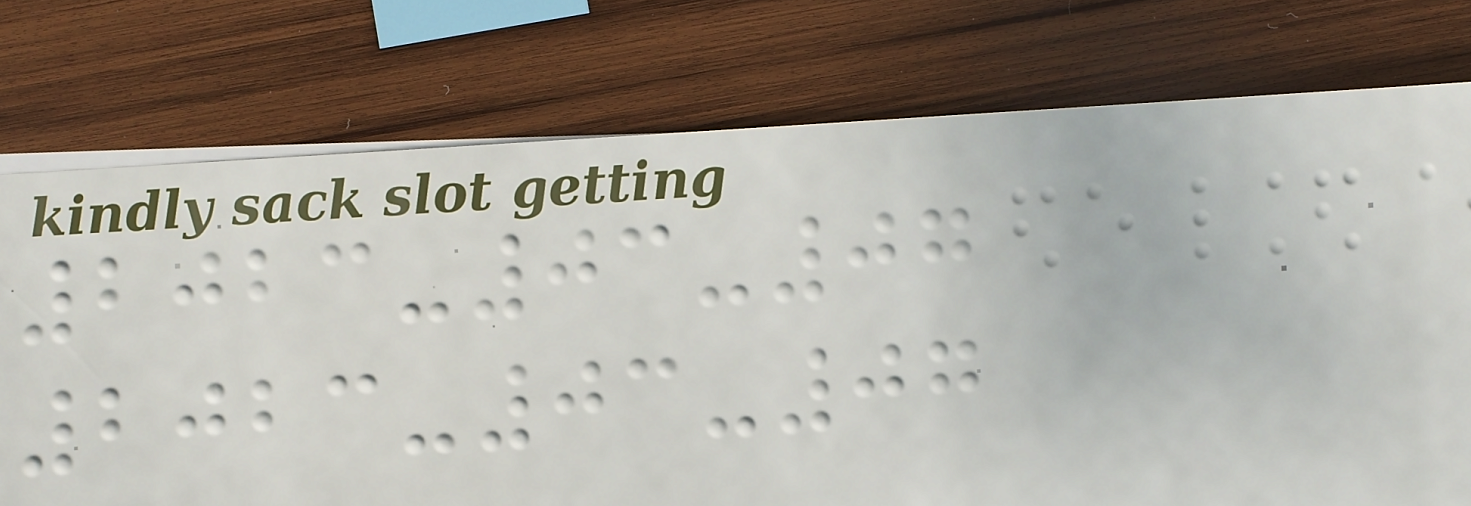2023-03-07
2023-03-07
